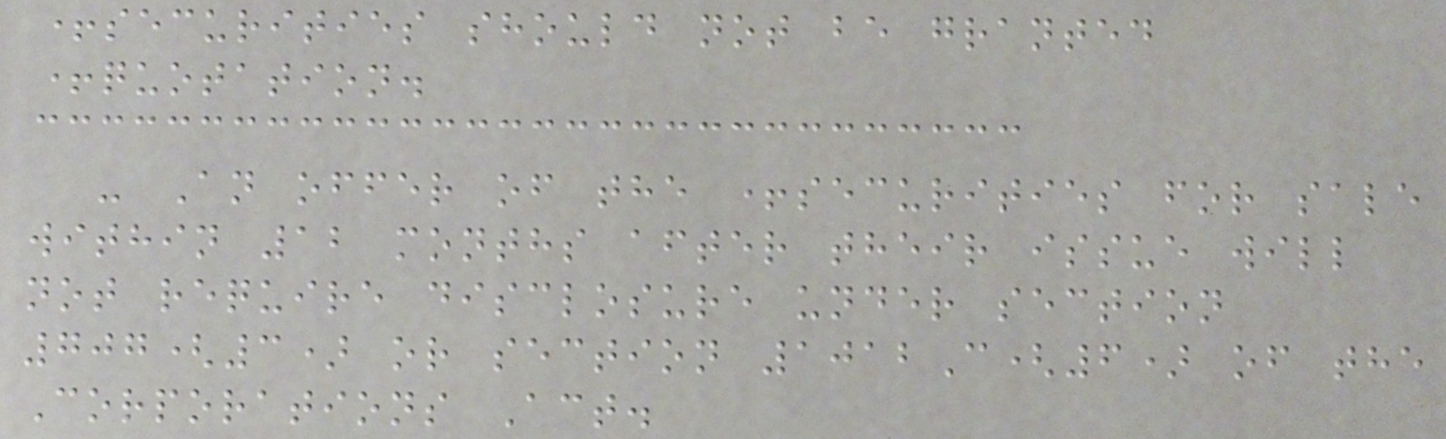+securities should not be granted
+quotation.
- An offer of the +securities for sale
within 12 months after their issue will
not require disclosure under section
707(3) or section 1012C(6) of the
Corporations Act.
